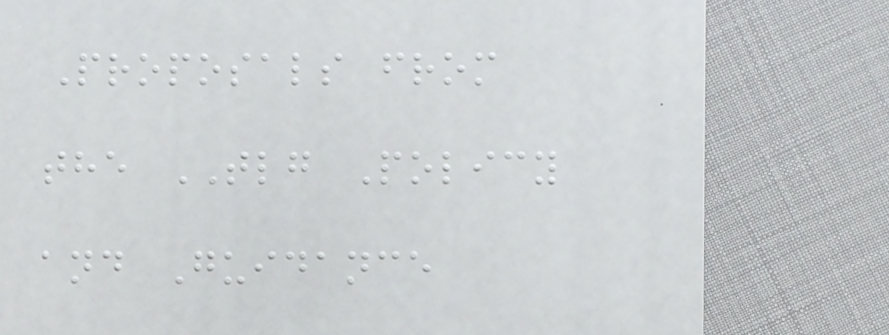Proposals from
the TLG Policy
and Guidance
